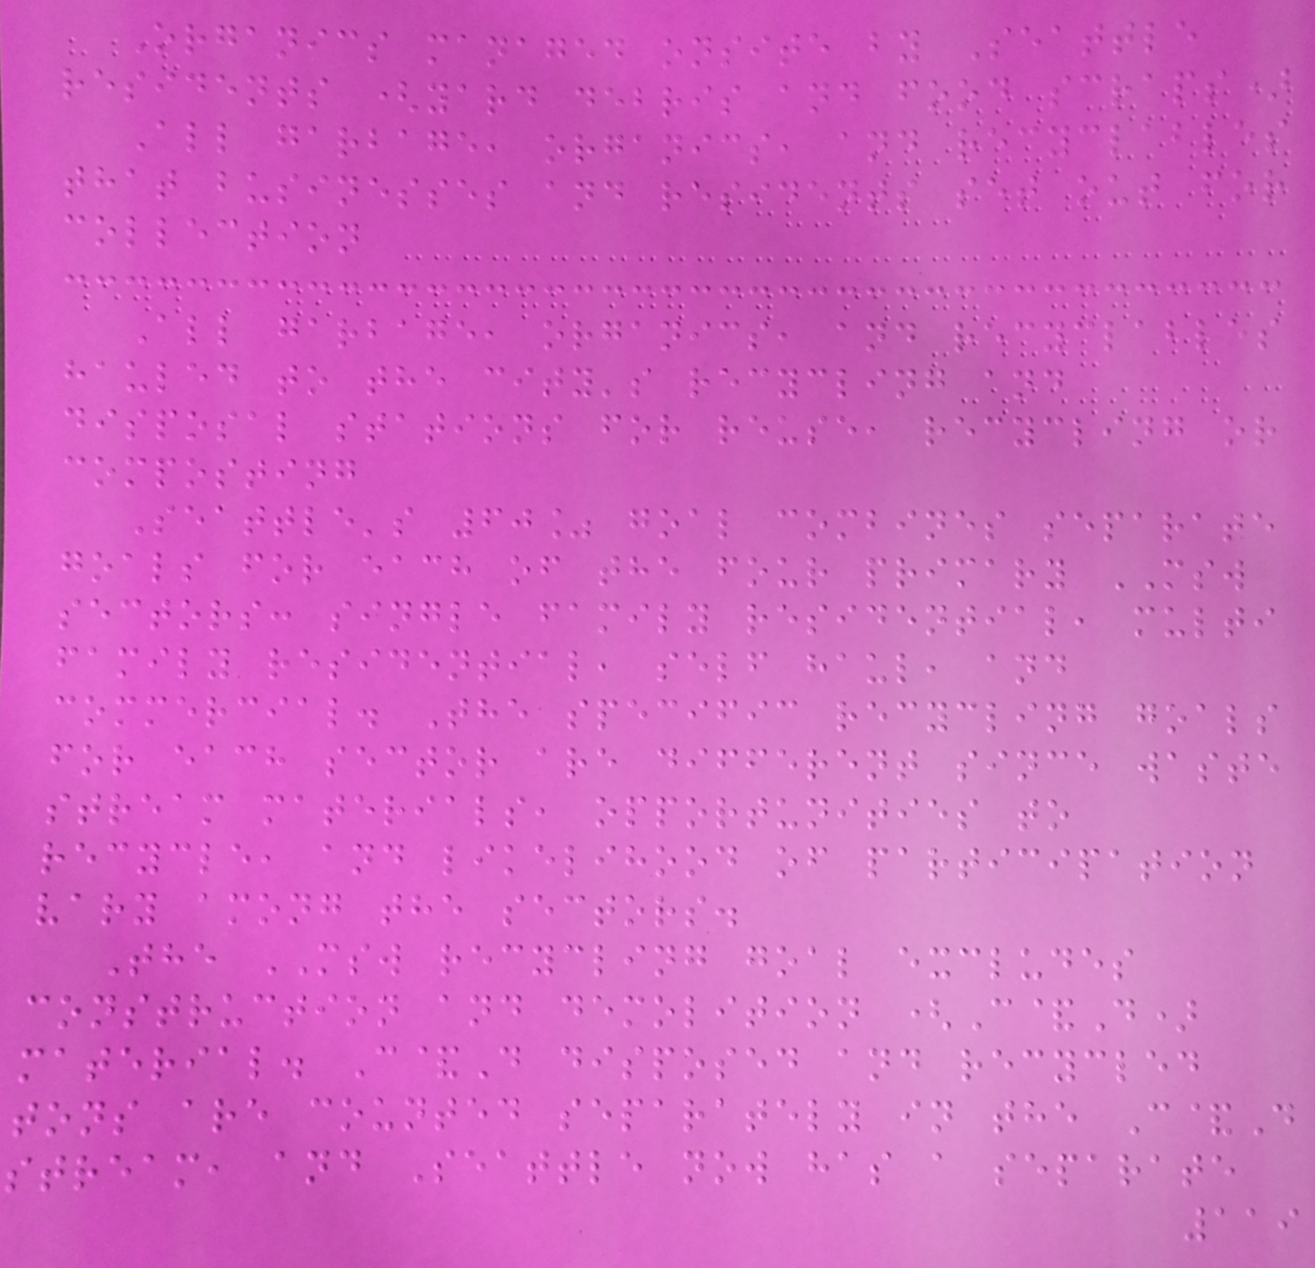Organics managed onsite by Seattle
residents (yard debris and food scraps)
All garbage, organics, and recyclables
that businesses and residents set out for
collection
All garbage, organics, and recyclables
hauled to the city's recycling and
disposal stations for reuse, recycling or
composting
Seattle's 60% goal combines separate
goals for each of the four primary MSW
sectors: single family residential, multi
family residential, self haul, and
commercial. The specific recycling goals
for each sector are different since waste
stream materials, opportunities to
recycle, and likelihood of participation
vary among the sectors.
The MSW recycling goal excludes
construction and demolition (C&D)
material. C&D disposed and recycled
tons are counted separately in the C&D
stream, and Seattle now has a separate
119
